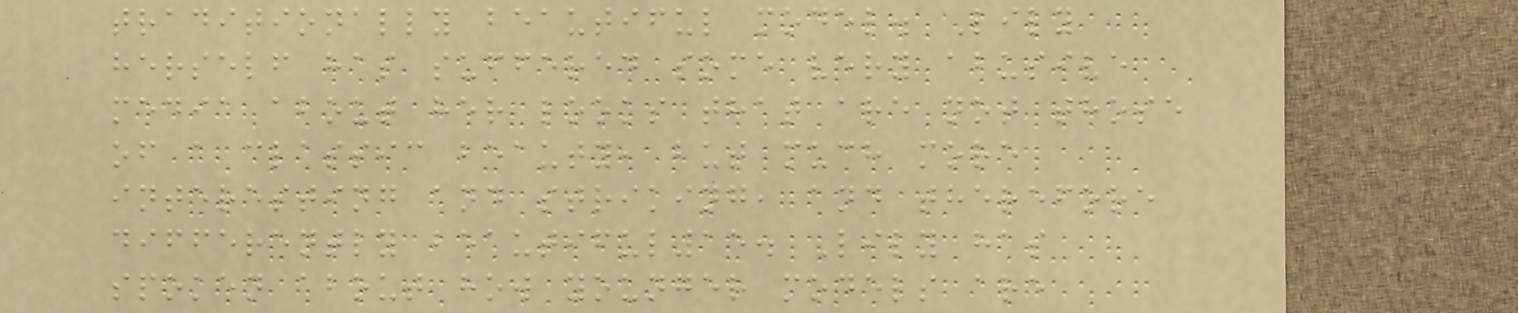traditionally beautiful model. Lily
herself has suffered some very abusive
media about her looks that are not those
of a classic beauty, but much more
interesting and striking, and therefore
differently beautiful15. Lily has
spoken about how younger models are
